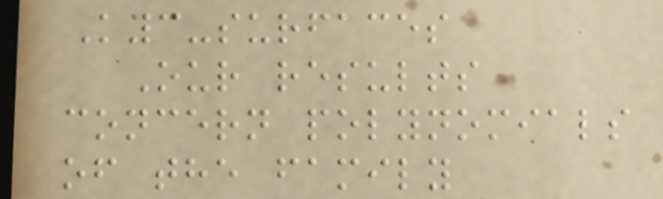K3-surfaces
Our results
concern polynomials
of the family
